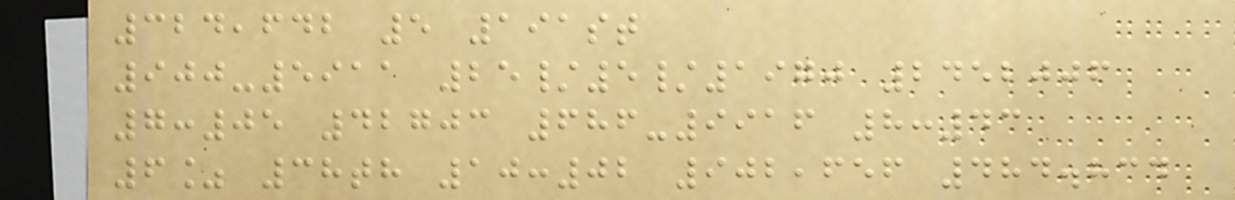324,642 5 191st
900-5911 25/5/1970 2452006
7:05 42703 686-9916 8:43
6% 38th 10:02 902,656 484.834
